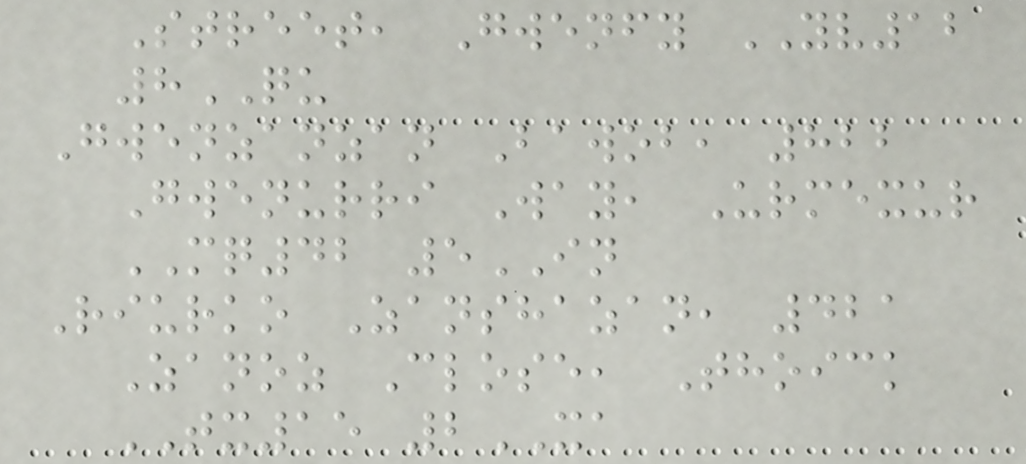Street, Gwenfy YV12
8QU
Gwenzanzan Bawob, 822
Gwenurri Way, Urmexur
MQ42 5IN
Riurko Zanshazan, 421
Zanoz Close, Thoick
TX15 2XA
